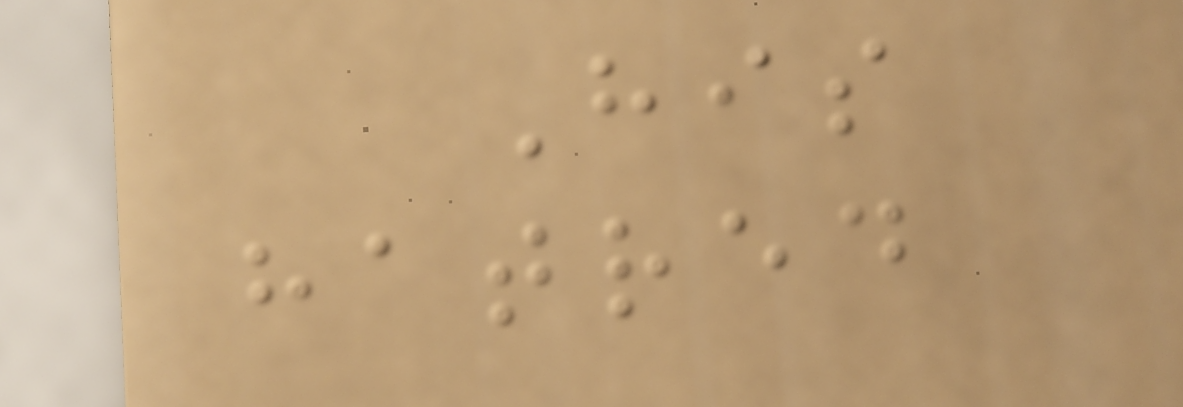His
hatred
